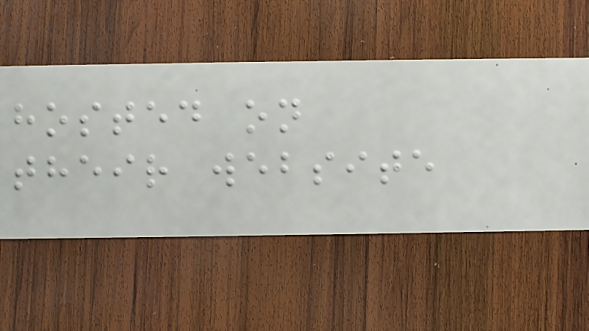hosted on
their website
